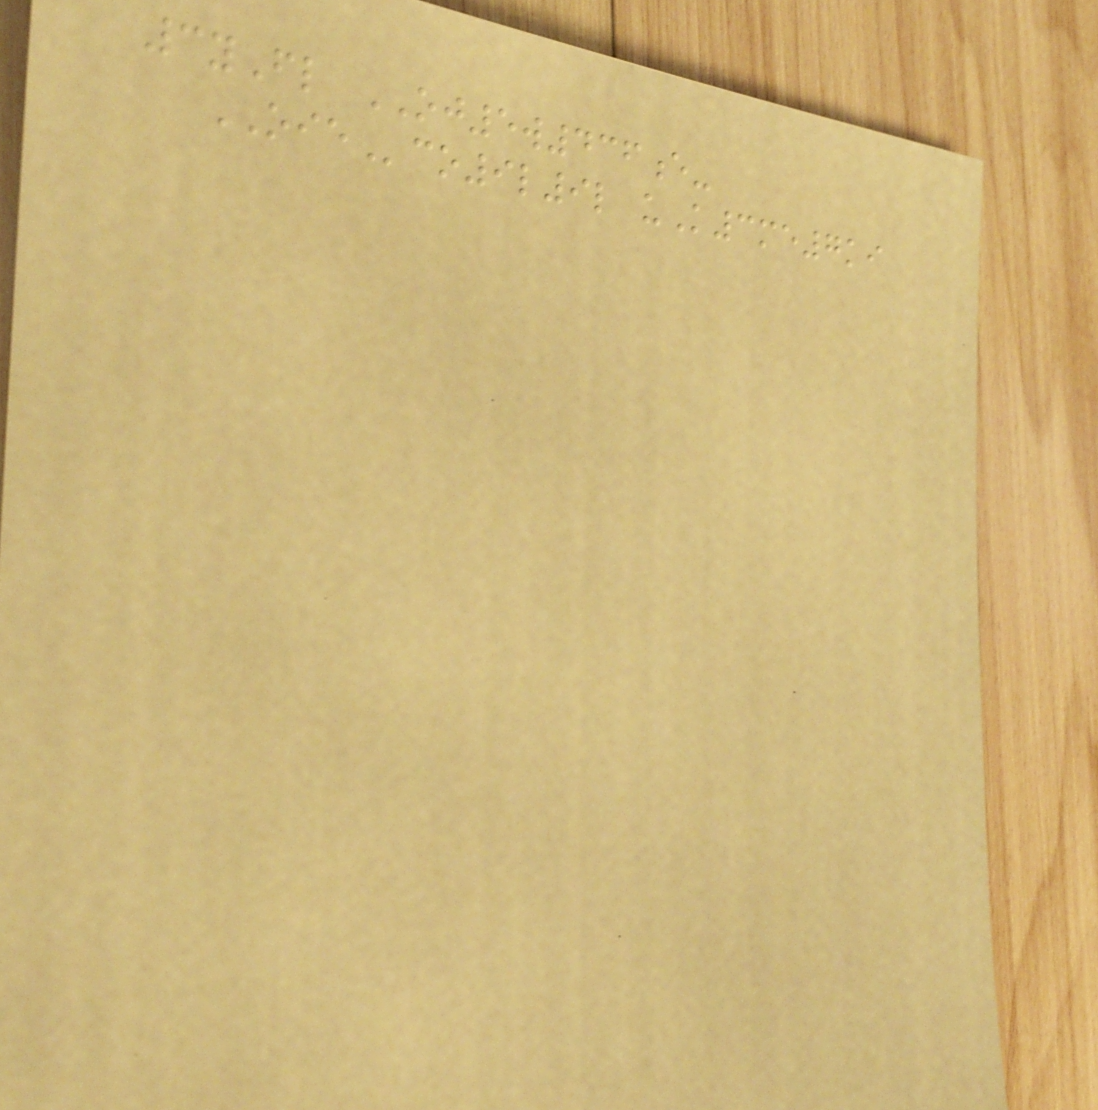3yFl OJ5w436e-
OIEco9l9l uK3me7ki
